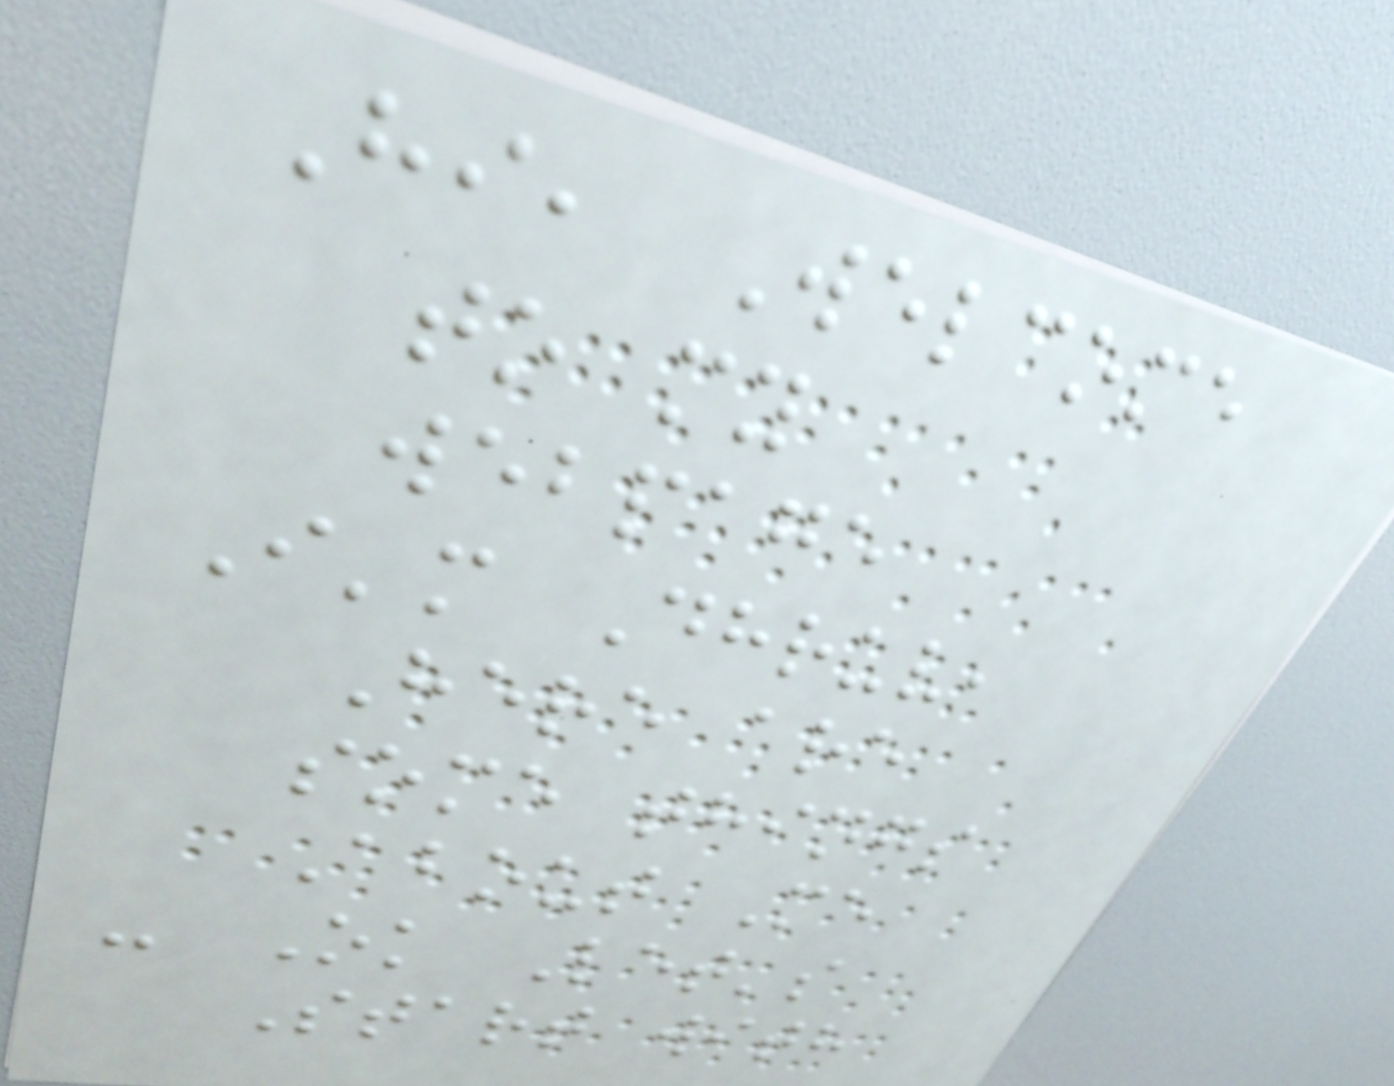Hi, Welcome
to my
webpage
I'm Dhruv,
Here are
some things
About Me
- Ok Let's
Start with
